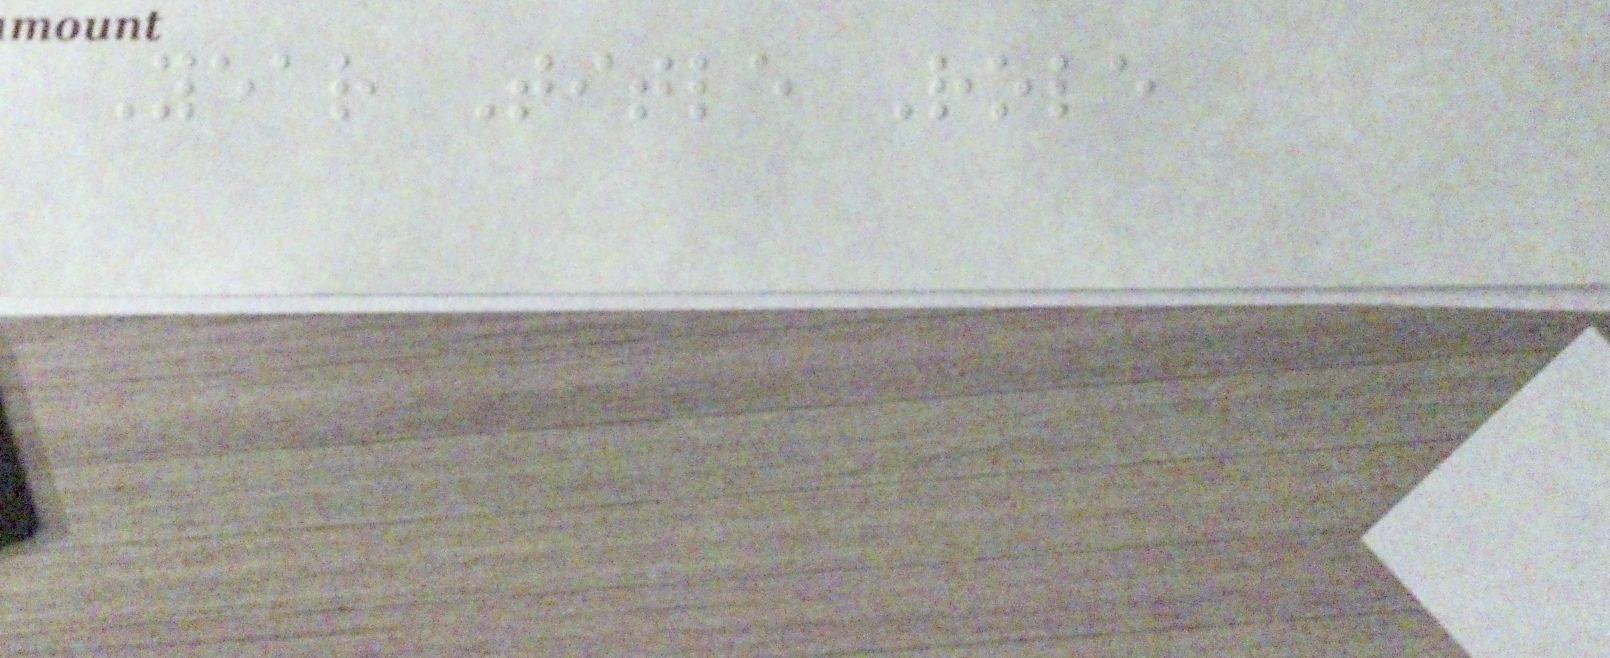Year Title Role
